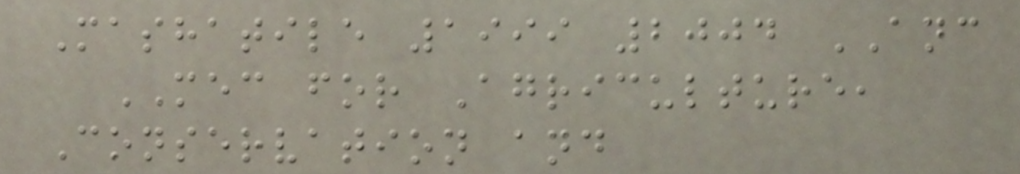Mashatile 1999 2004 ANC
MEC for Agriculture,
Conservation and
